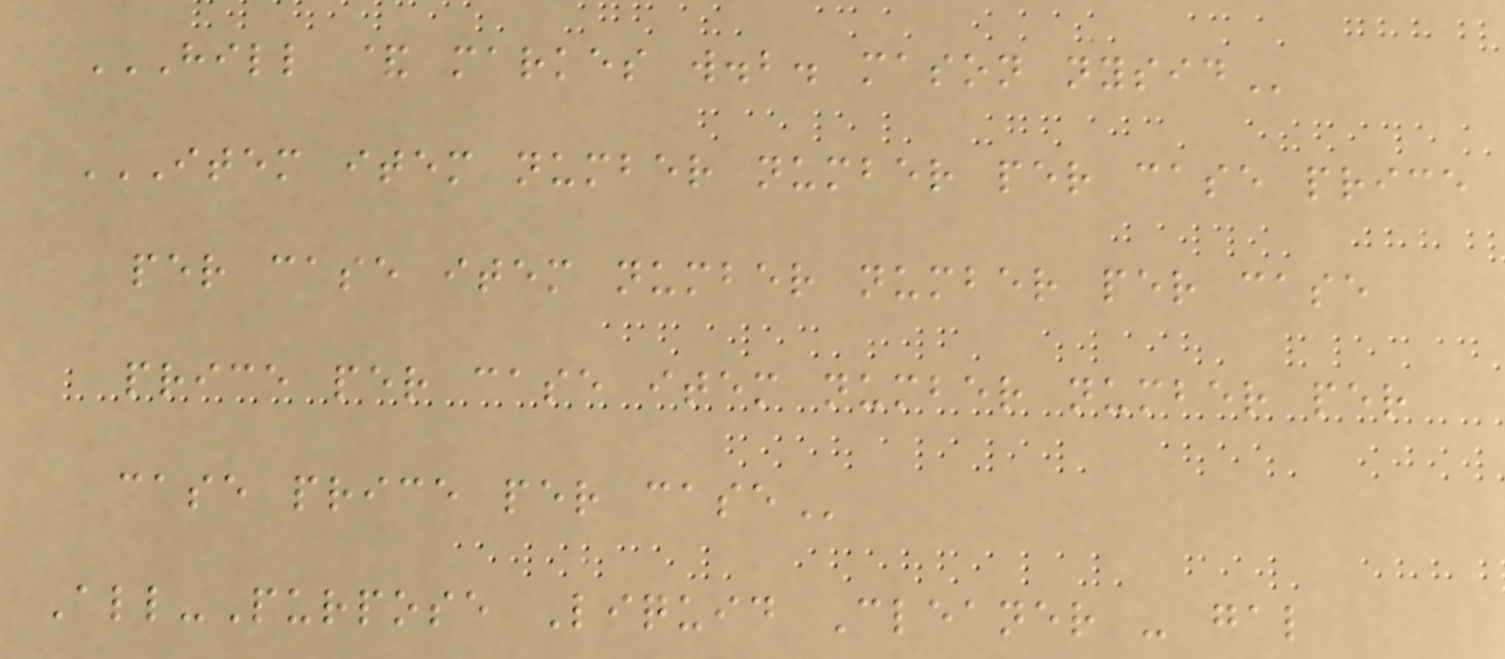HILL & MARKES W.B. MASON NYSID
ITEM ITEM NUMBER NUMBER PER CASE PRICE
PER CASE ITEM NUMBER NUMBER PER CASE
PRICE PER CASE ITEM NUMBER NUMBER PER
CASE PRICE PER CASE
All-Purpose Liquid Cleaner - gal
